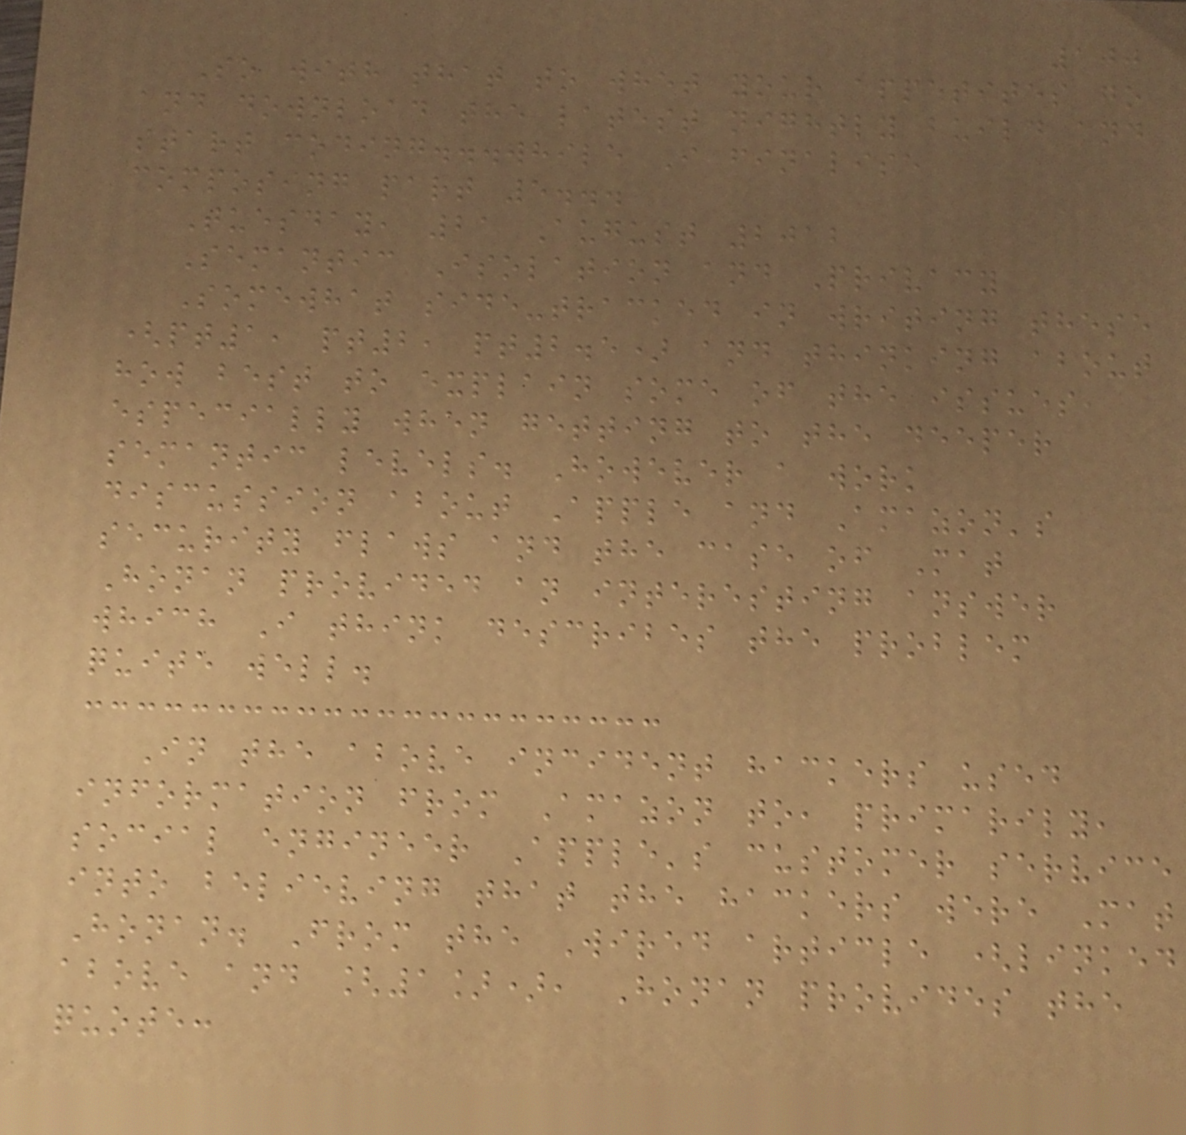100
So with that to whet your appetites go
and download the latest nightly build and
start coding...while I finalise
composing part 5...
Tuesday, 21 August 2012
Semantic Isolation and Privacy
Somewhat side-tracked in writing these
(pt1, pt2, pt2.5) and thinking about
how best to explain some of the issues,
especially when getting to the deeper
semantic levels. However a work
discussion about Apple and Amazon's
security flaws and the case of Mat
Honan provided an interesting answer
which I think describes the problem
quite well.
In the above incident hackers used
information from Amazon to, primarily,
social engineer Apple's customer service
into believing that the hackers were Mat
Honan. From the Wired article (linked
above and [1]), Honan provides the
quote:
